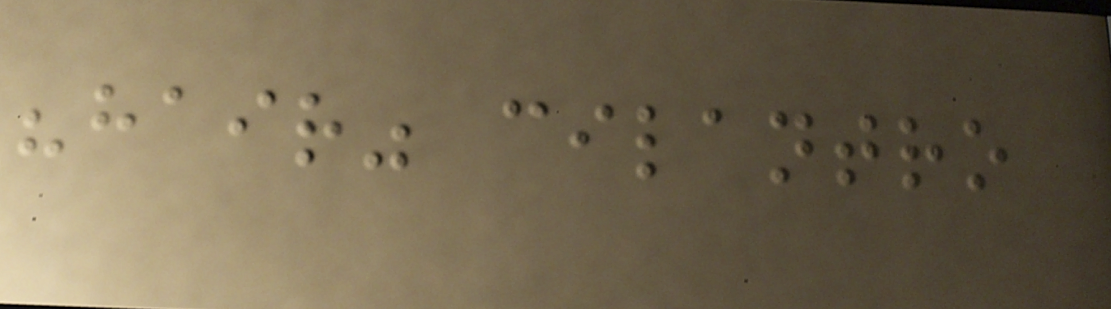"hair" cilantro
